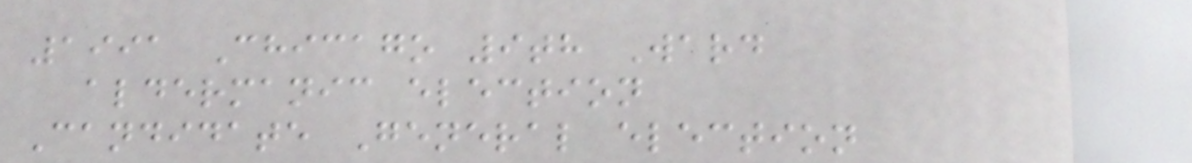1991 Chicago 9th Ward
aldermanic election
Candidate General election
